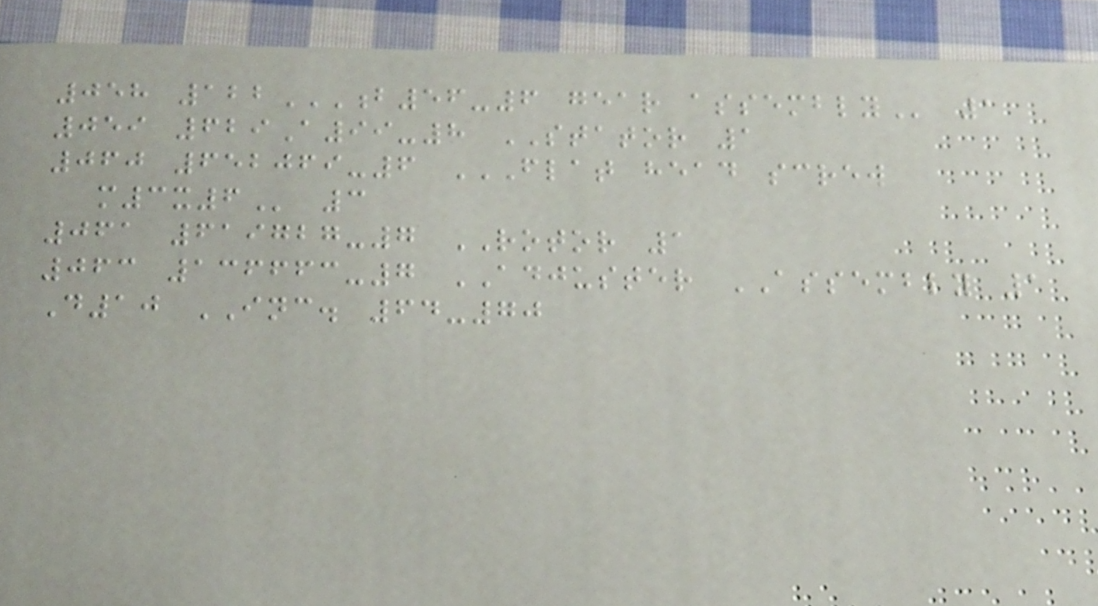058 122B56-6 GEAR ASSEMBLY 1
059 629A99-8 STATOR 1
060 652069-6 FLAT HEAD SCREW
M3X6 3
061 619727-7 ROTOR 1
063 136663-7 ADJUSTER ASSEMBLY 1
D10 INC. 64-70
